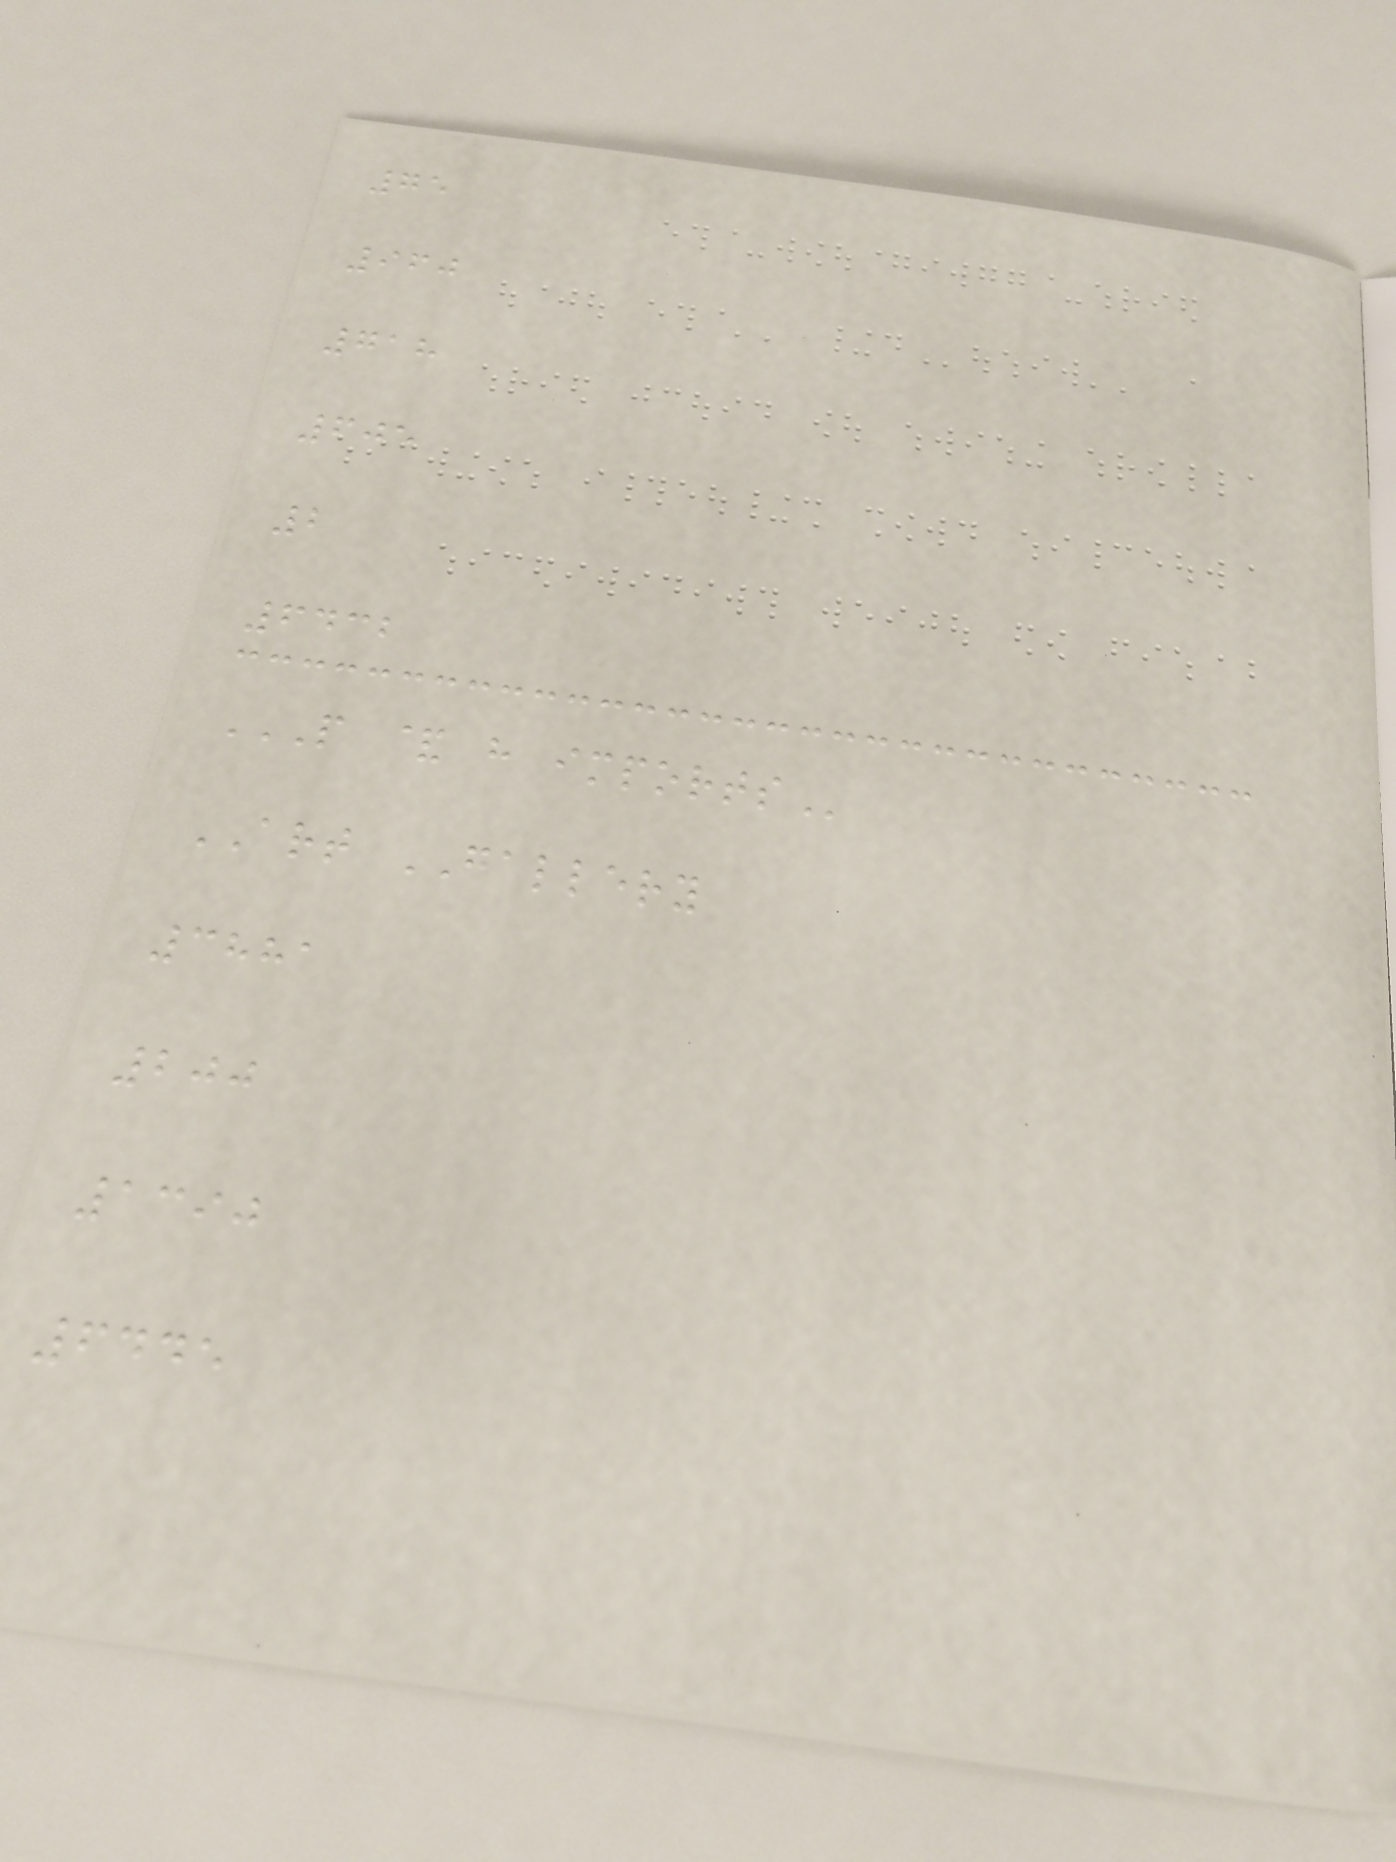75
960
718
605
2
6432
P & H IMPORTS
ART GALLERY
3881
200
1390
6445
